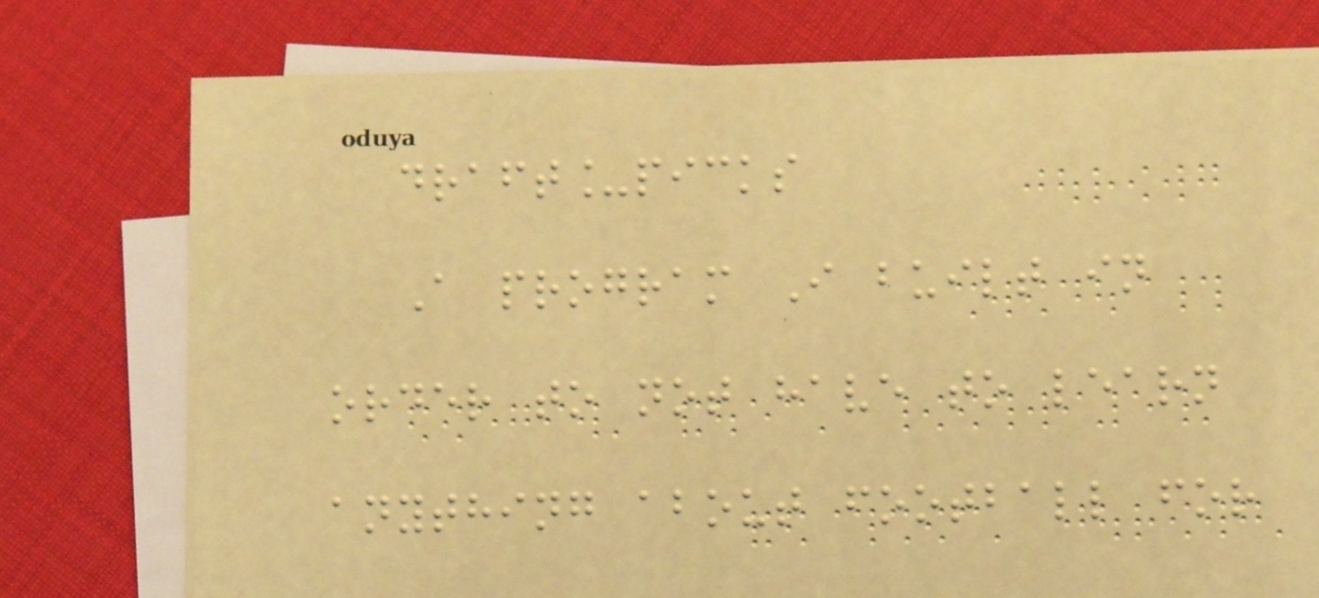draft_picks
A program I built in
order to not have to learn
anything about football for
